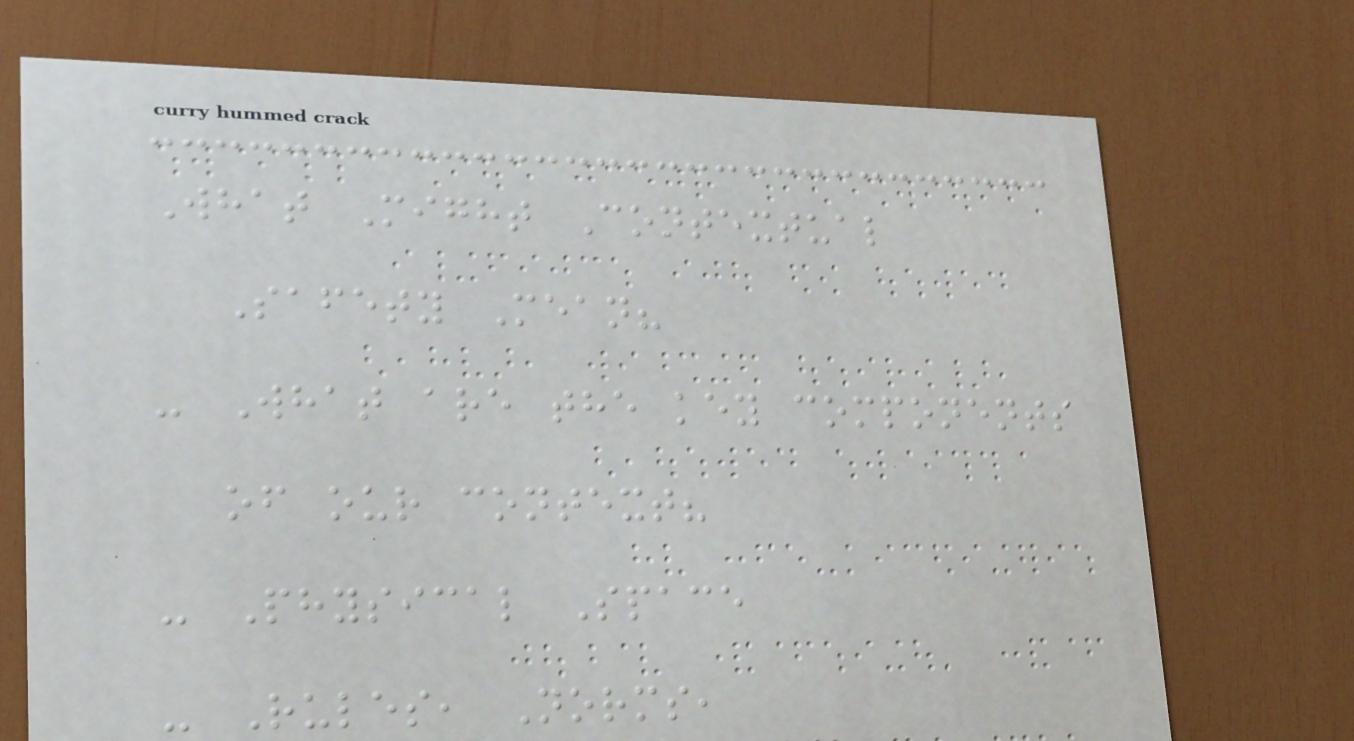What Might Contextual
Safety Mean?
- What are the key components
of our context?
- Physical Space
- Rules, Norms,
